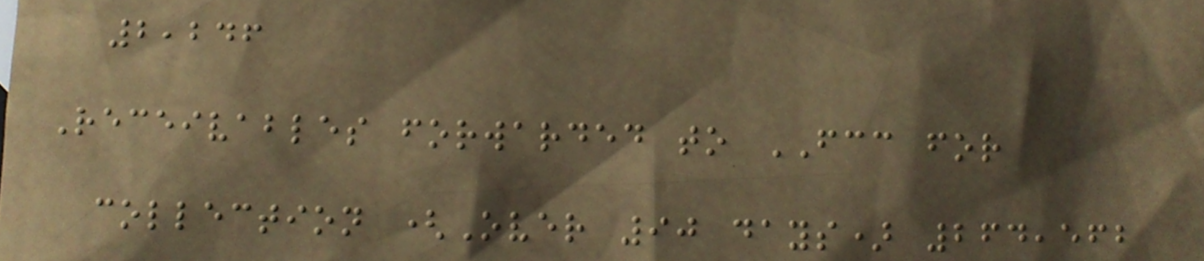2,246
Receivables forwarded to FCC for
collection (Over 90 days) 264,562
